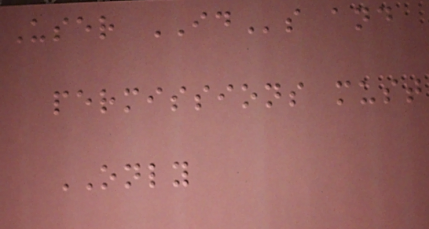User IDs and
permissions must
ONLY
